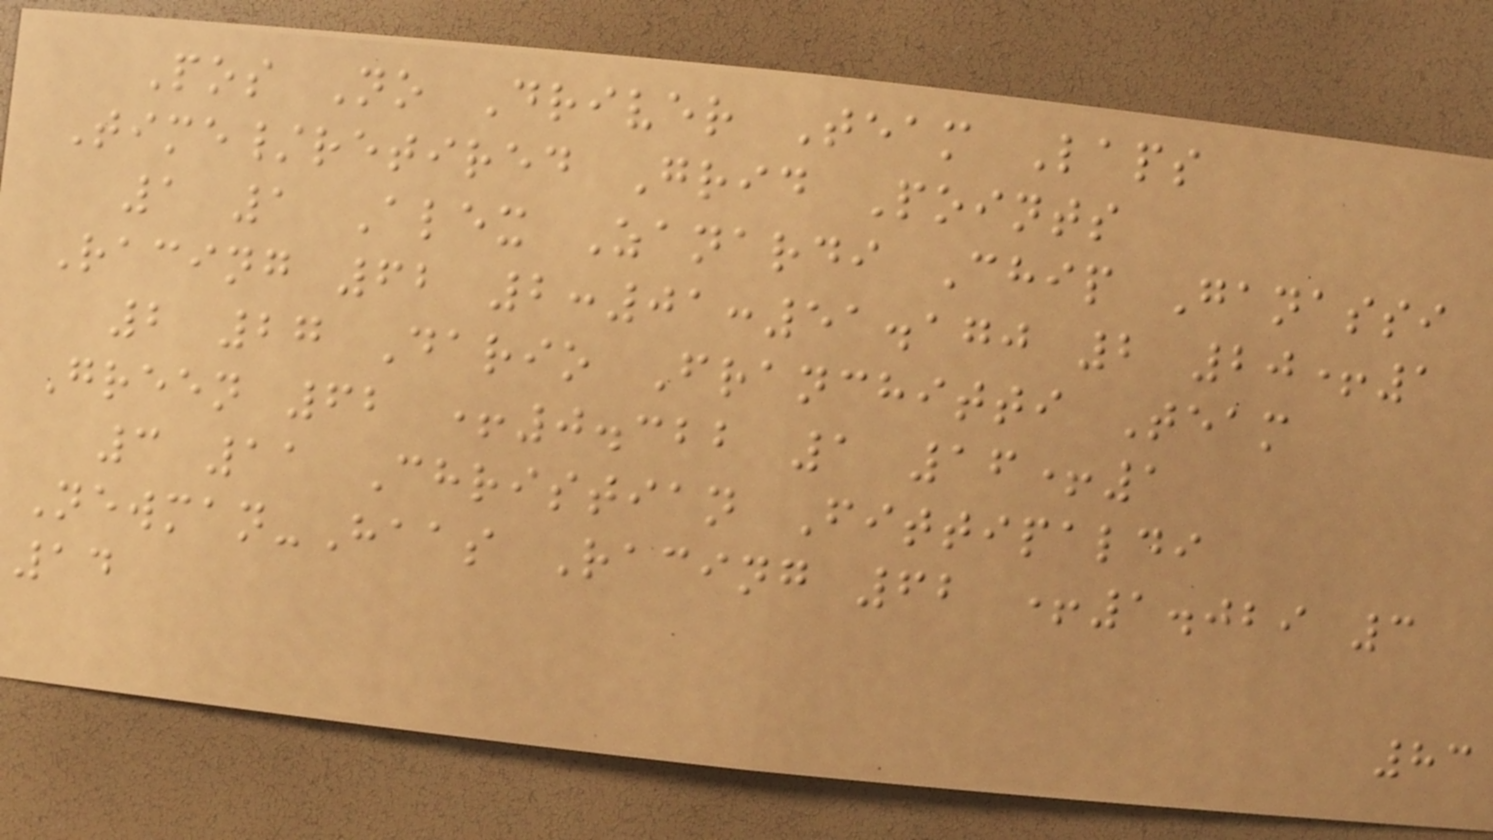Pos No Driver Team Laps
Time/retired Grid Points
1 1 Alex Zanardi Chip Ganassi
Racing 62 2:01:51.170 2 20+1
2 27 Dario Franchitti Team
Green 62 +0.322 1 16+1
3 11 Christian Fittipaldi
Newman-Haas Racing 62 +1.029 3
14
83
